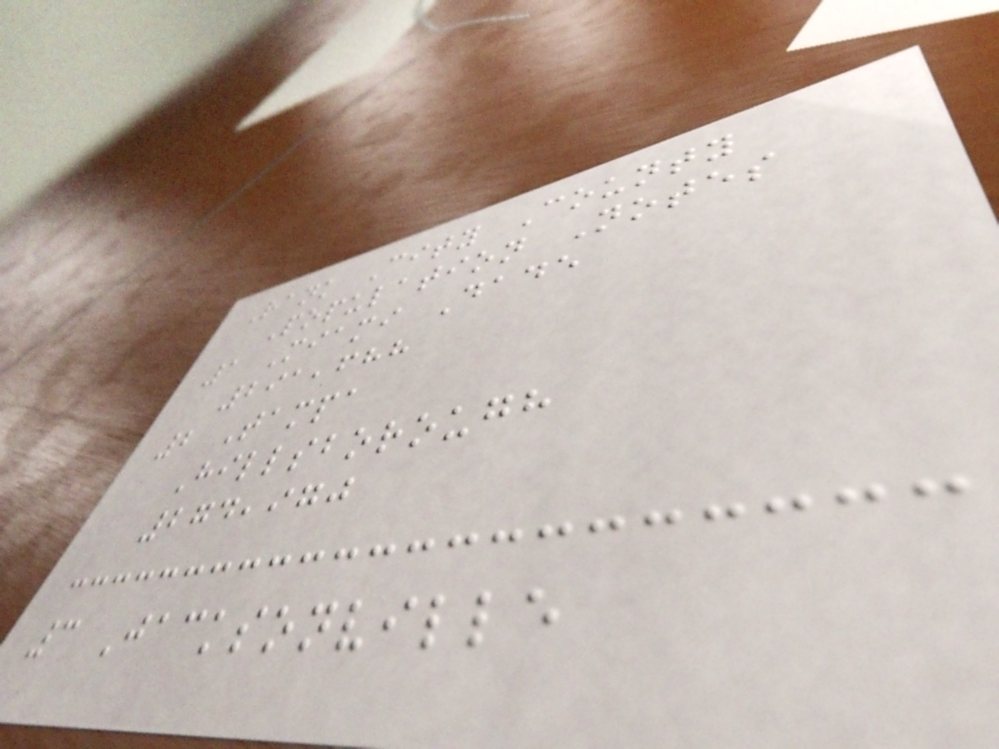Rank City County
Population Notes
1 Miami Dade
291,688
2 Tampa
Hillsborough
274,970
3 Jacksonville
